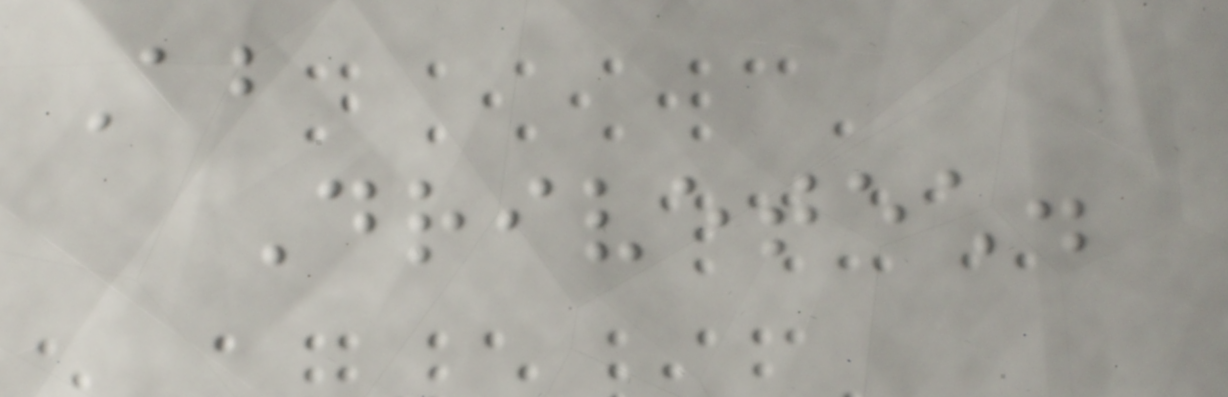About
Drivetech.
